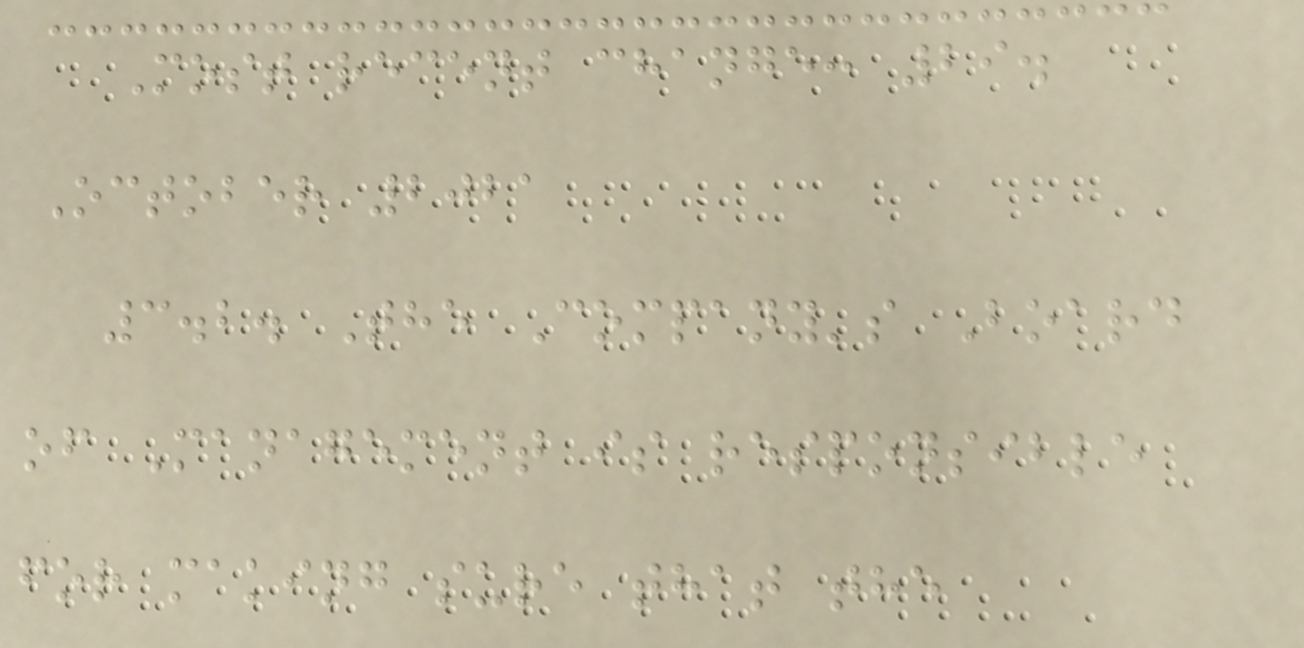Most recent change: 29.
October 2021
3.2. The Company's Board
of Management is responsible
for making sure that the
